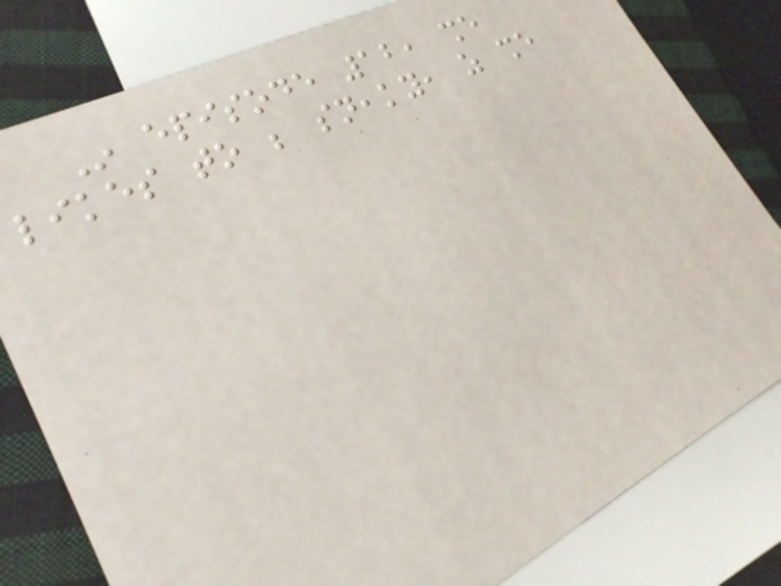In episode 12, she
likes to be sneaky, as she
